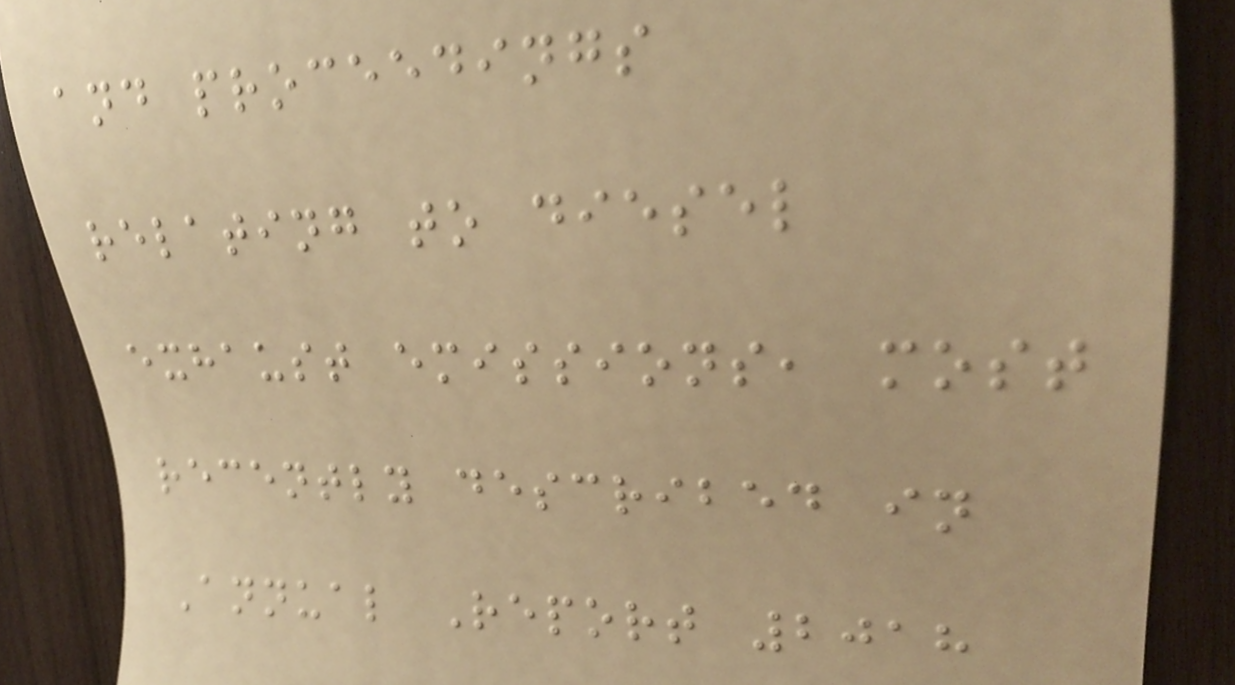and proceedings
relating to diesel
exhaust emissions, most
recently described in
Annual Report 2018
